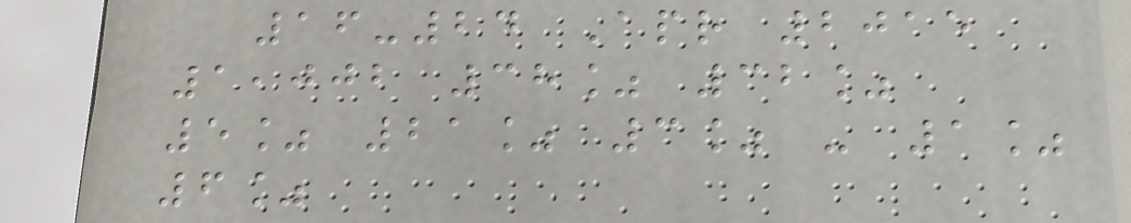16-24 Apr 2015
1,002 38% 32%
5% 21% 3% - 1%
6%
